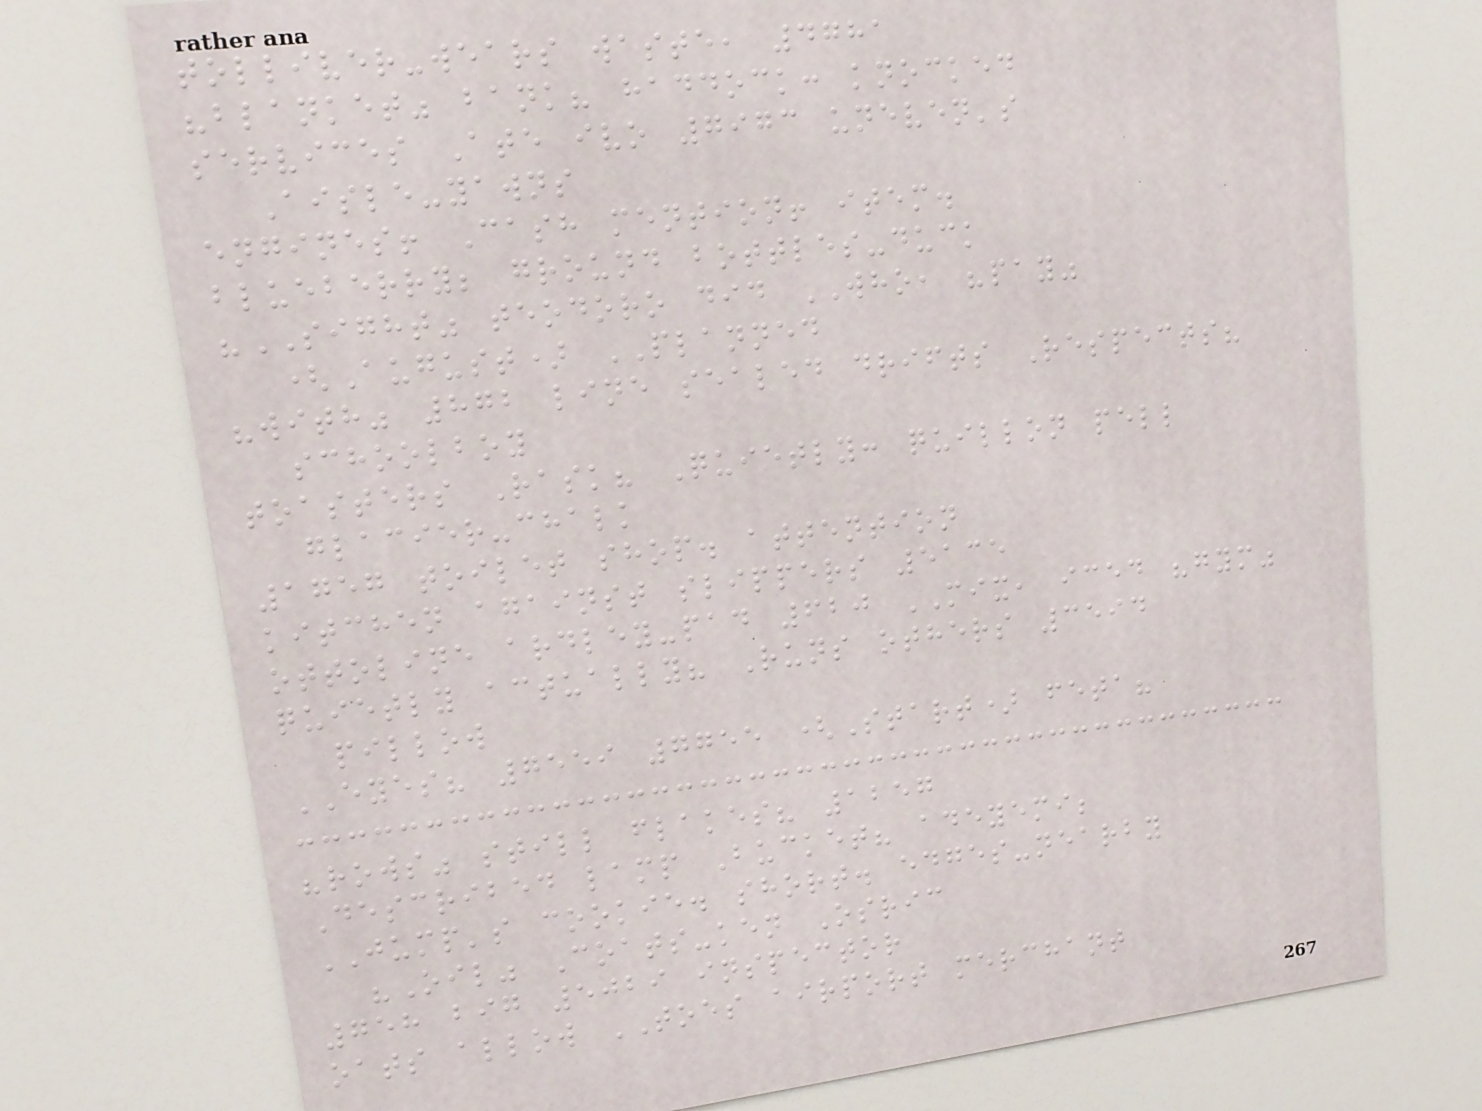tolliver-wears waste, 4781
"blanket" bank? haddock: knocked
services Ate ivo 7973 uneven's
Aisle-yawns
engines! Cash mention! item.
blueberry; ground bottles-duck
"SIGHT" teodoro did WHO, "pay"
(August) PLANNED
"with" 872 line sealed drifts Respects?
schoolboy
toasters Rask? Quietly: quillon pell
glacier-chalk
1757 toilet shop. attention
kitchen against slippers 5135
ottoline ardley-pad 620 MIX, iced "gym"
quietly actually? Runs others 3594
pillow
EYES? 7559 7755 (Start) feta?
"rows" still flakes? 1257
Described lamp Bucket? adeyemi;
JUMP's cookie. short. edges-nearby
"Oil" Coats-ken Osric
758 big 5029 inspector
oats allow TOES airport merchant
